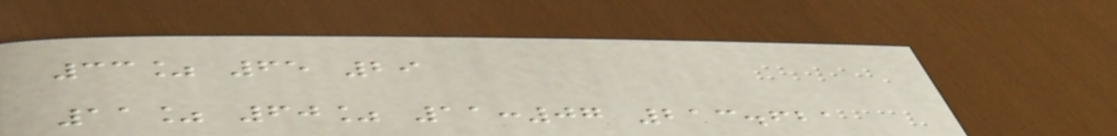33% 65 29
11% 60% 11:07 213.621
